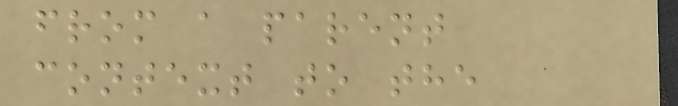from a parent
context to the
